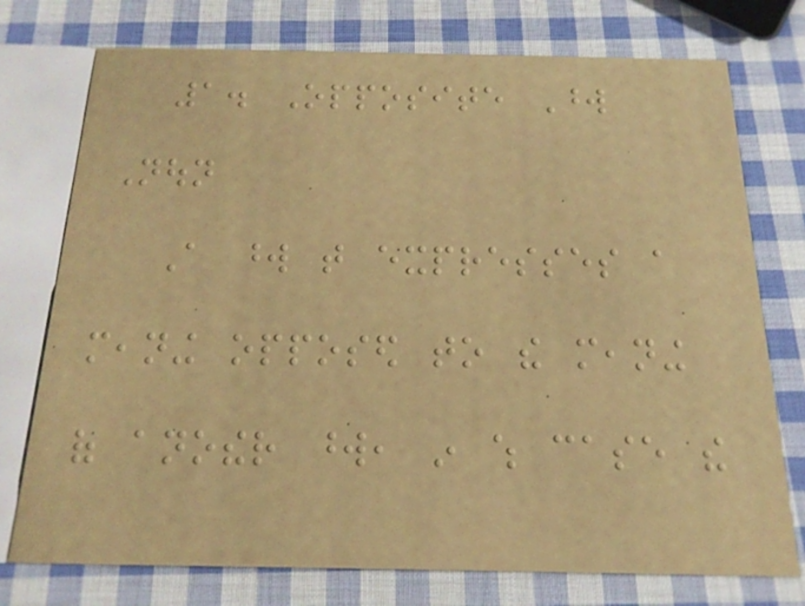1. Opposite Word
Noun
A word that expresses a
meaning opposed to the meaning
of another word, in which case the
